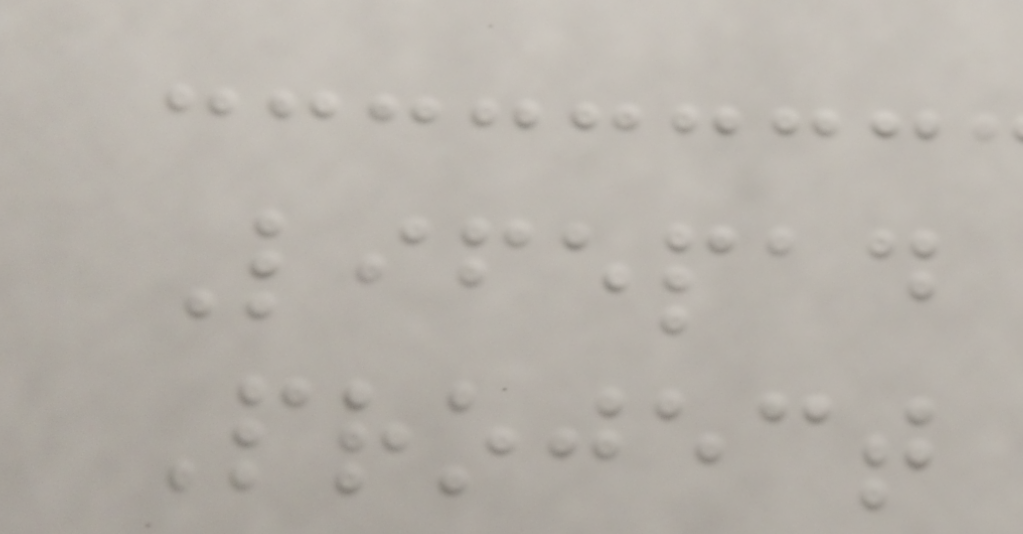Lifepad
Project
